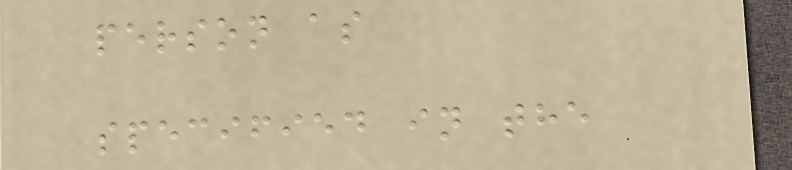person as
specified in the
